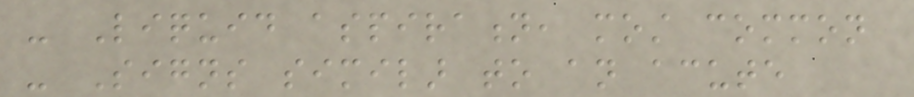- Liquid aspiration, most common
- Signs similar to an acute
